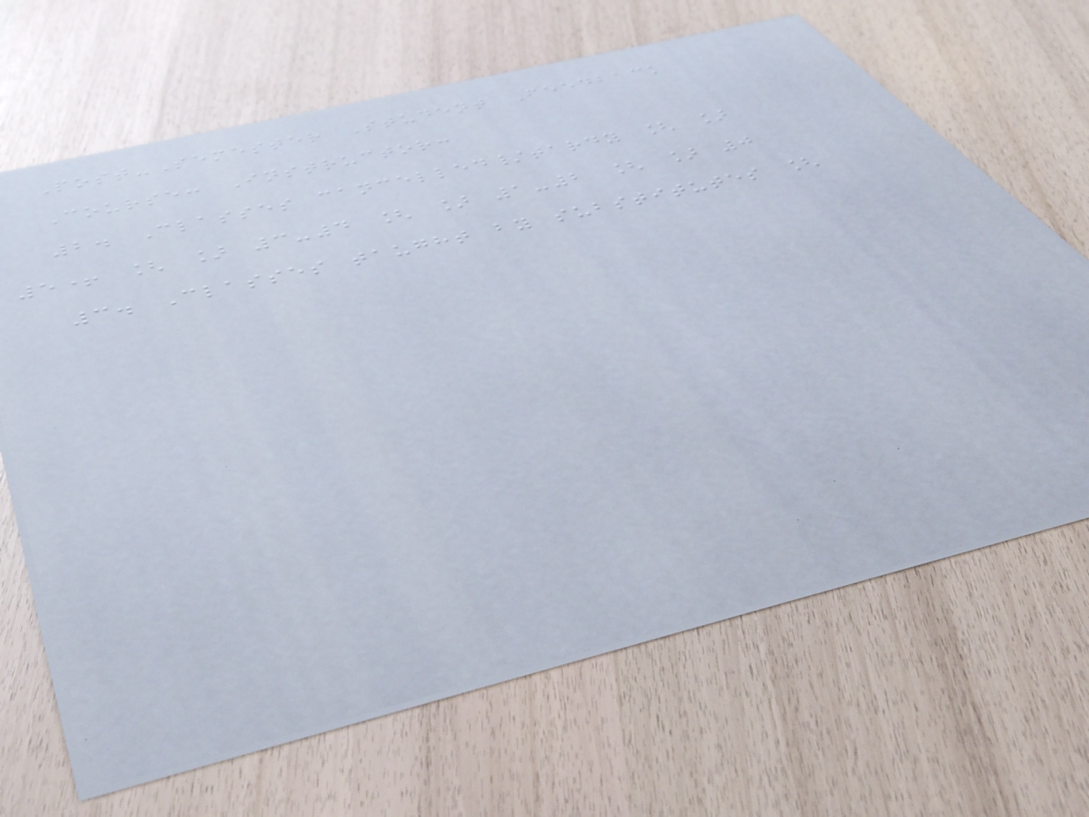Post-Semester Student Feedback
Course: Instructor:
2. Classes cancelled/tardy [ ]
5+ [ ] 3-4 [ ] 1-2 [ ] 0
3. Classes taught by substitutes [
